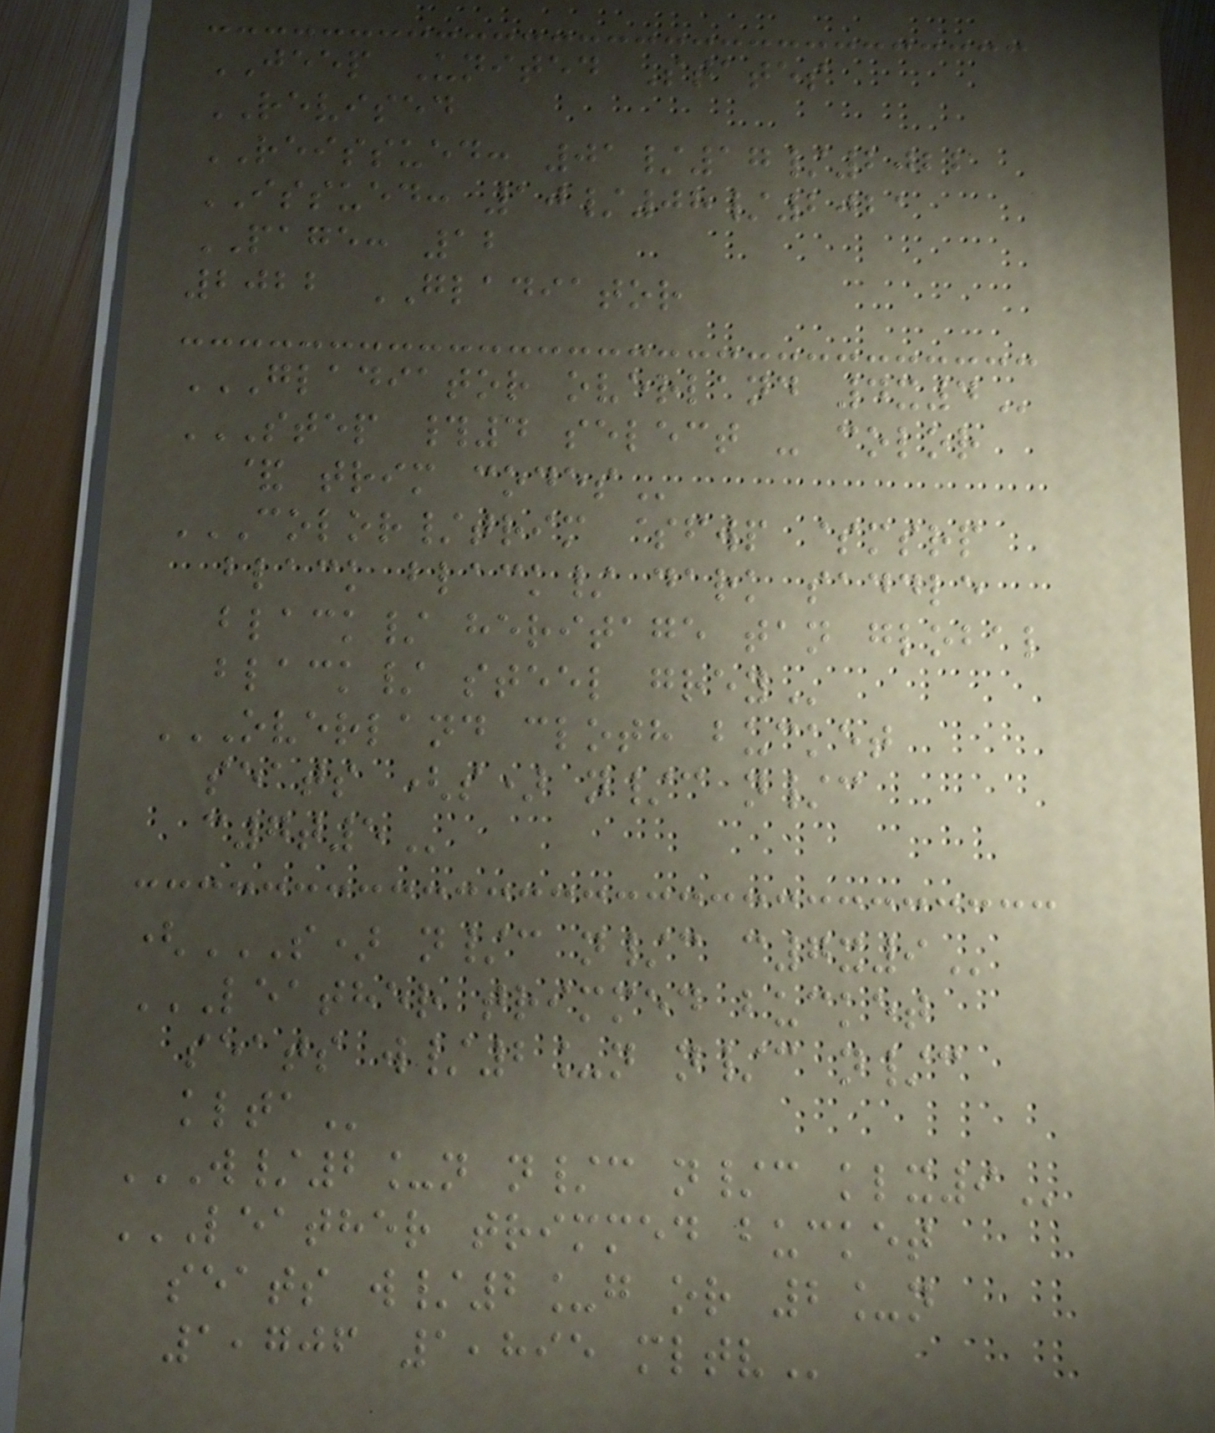JEEP United States
REVISED
REISSUED: 01/17/2022
ISSUED: 10/08/2021
PAGE: 12
2022 GLADIATOR
GLADIATOR OVERLAND 4X4
STEP #4 SELECT - COLOR
& TRIM CODES
COLOR/TRIM $FWP $MSRP
BLACK BLACK/ DARK SADDLE
BLACK/ HERITAGE TAN GLOBAL
BLACK/ STEEL GREY
OVERLAND CLOTH BUCKET
SEATS (S) N/C N/C
C7T5
(S) N/C N/C C7X9
LEATHER TRIMMED BUCKET
SEATS W/2_N N/C N/C
KLTA
W/2_N N/C N/C KLX9
LEATHER TRIMMED BUCKET
SEATS W/2_G OR 2_N
1,706 1,895 MLTV
